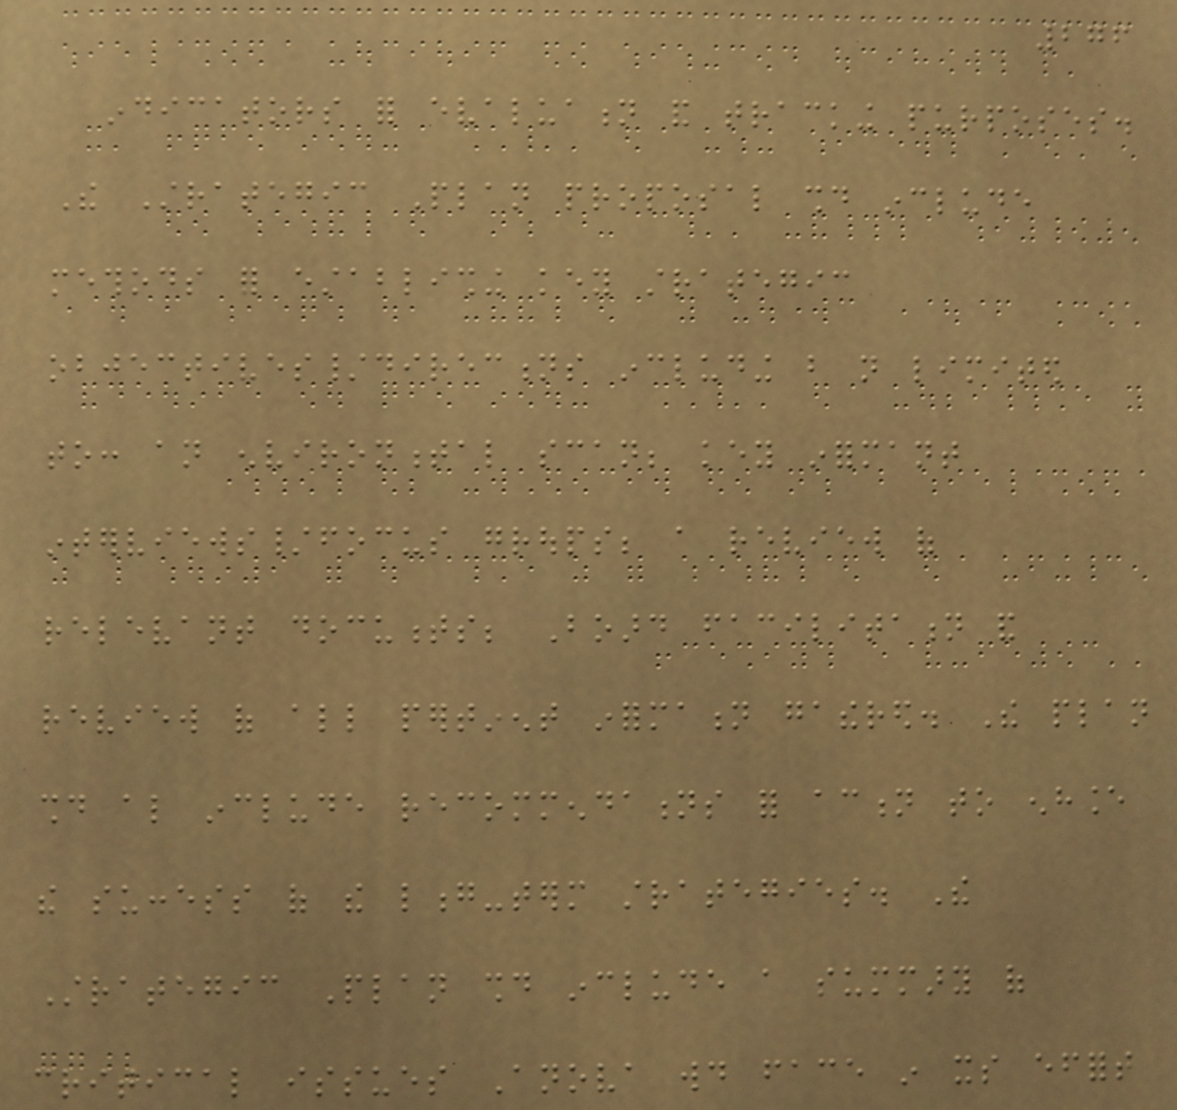276
indicators for evaluation and tracking purposes.
The Strategic Plan proposal should include
methods for establishing key strategic
objectives/directions including but not limited
to: an environmental scan; key informant
interviews/focus groups; a review of
relevant documents; Board facilitation and
review of all pertinent information gathered. The plan
should also include recommendations for action to enhance
the success of the long-term strategies. The
Strategic Plan should include a summary of
critical issues Anova would face in its effort
